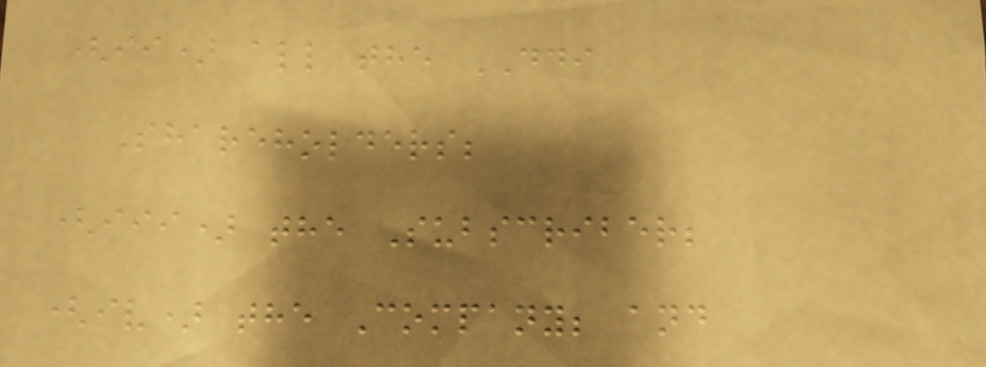(ii) all the DDI
Shareholders;
(iii) the Subscriber;
(iv) the Company; and
